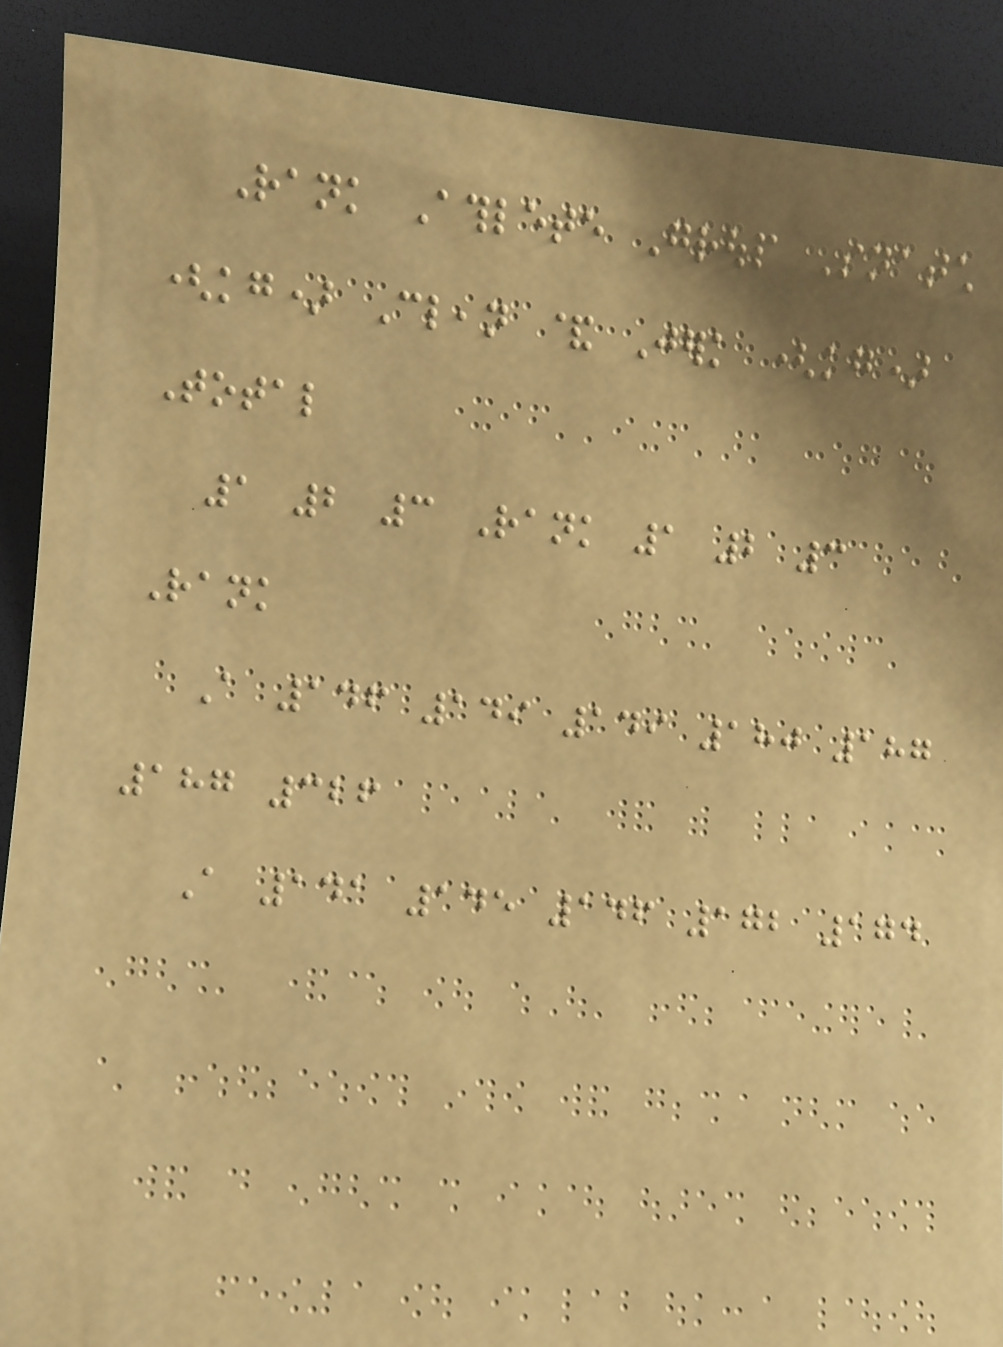Rank Athlete Group Snatch
(kg) Clean & Jerk (kg)
Total
1 2 3 Rank 1 2 3
Rank
A 146 149 149 180 187
187 326
A 141 145 146 172 174
